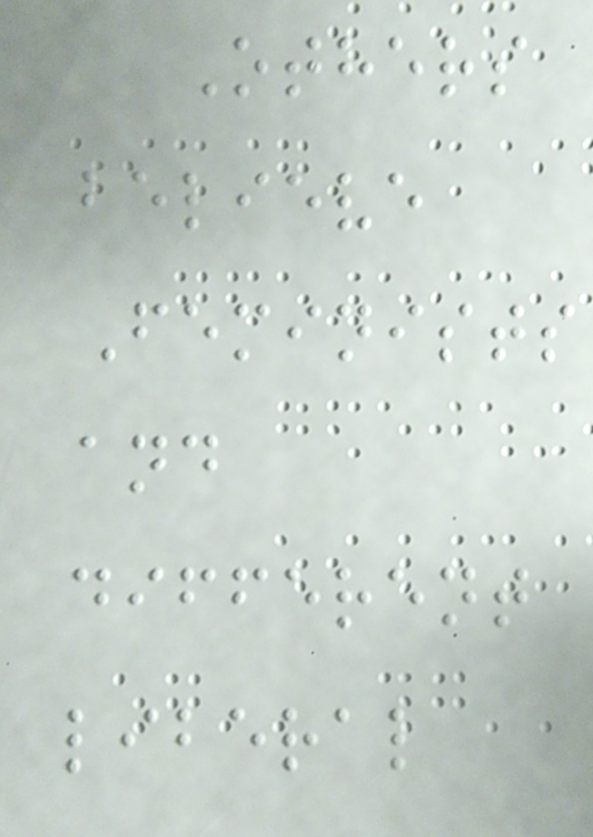Others
believe
Feminists
and
different
liberal
